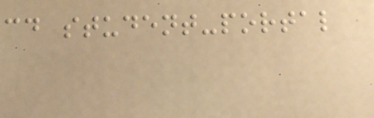cd student-portal
